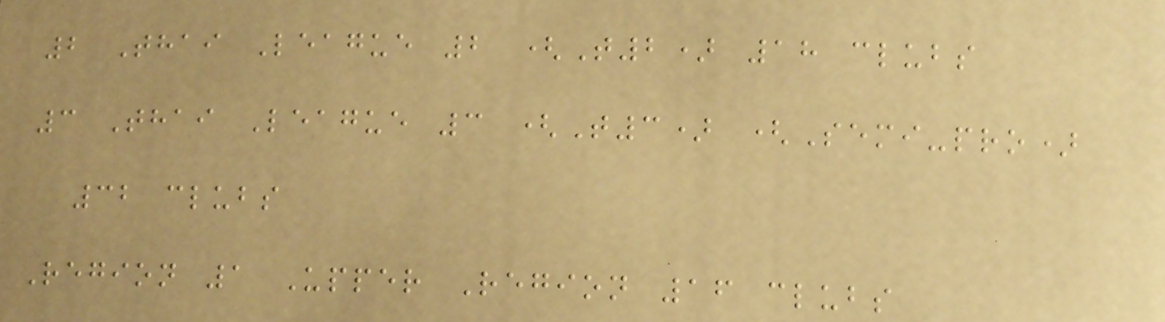2 Thai League 2 (T2) 18 clubs
3 Thai League 3 (T3) (Semi-pro)
32 clubs
Region 1 Upper Region 16 clubs
